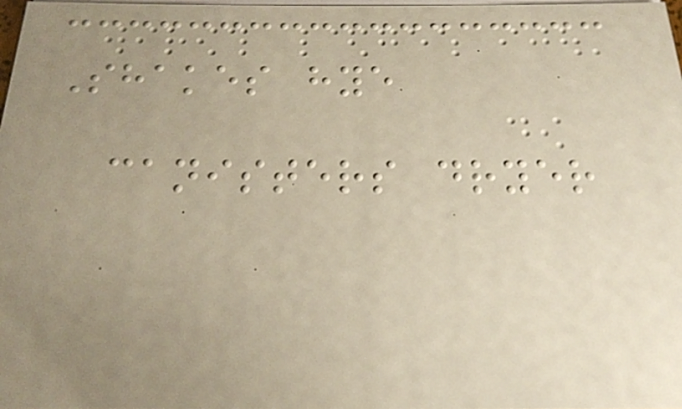Shakes hye
canisters dryer
